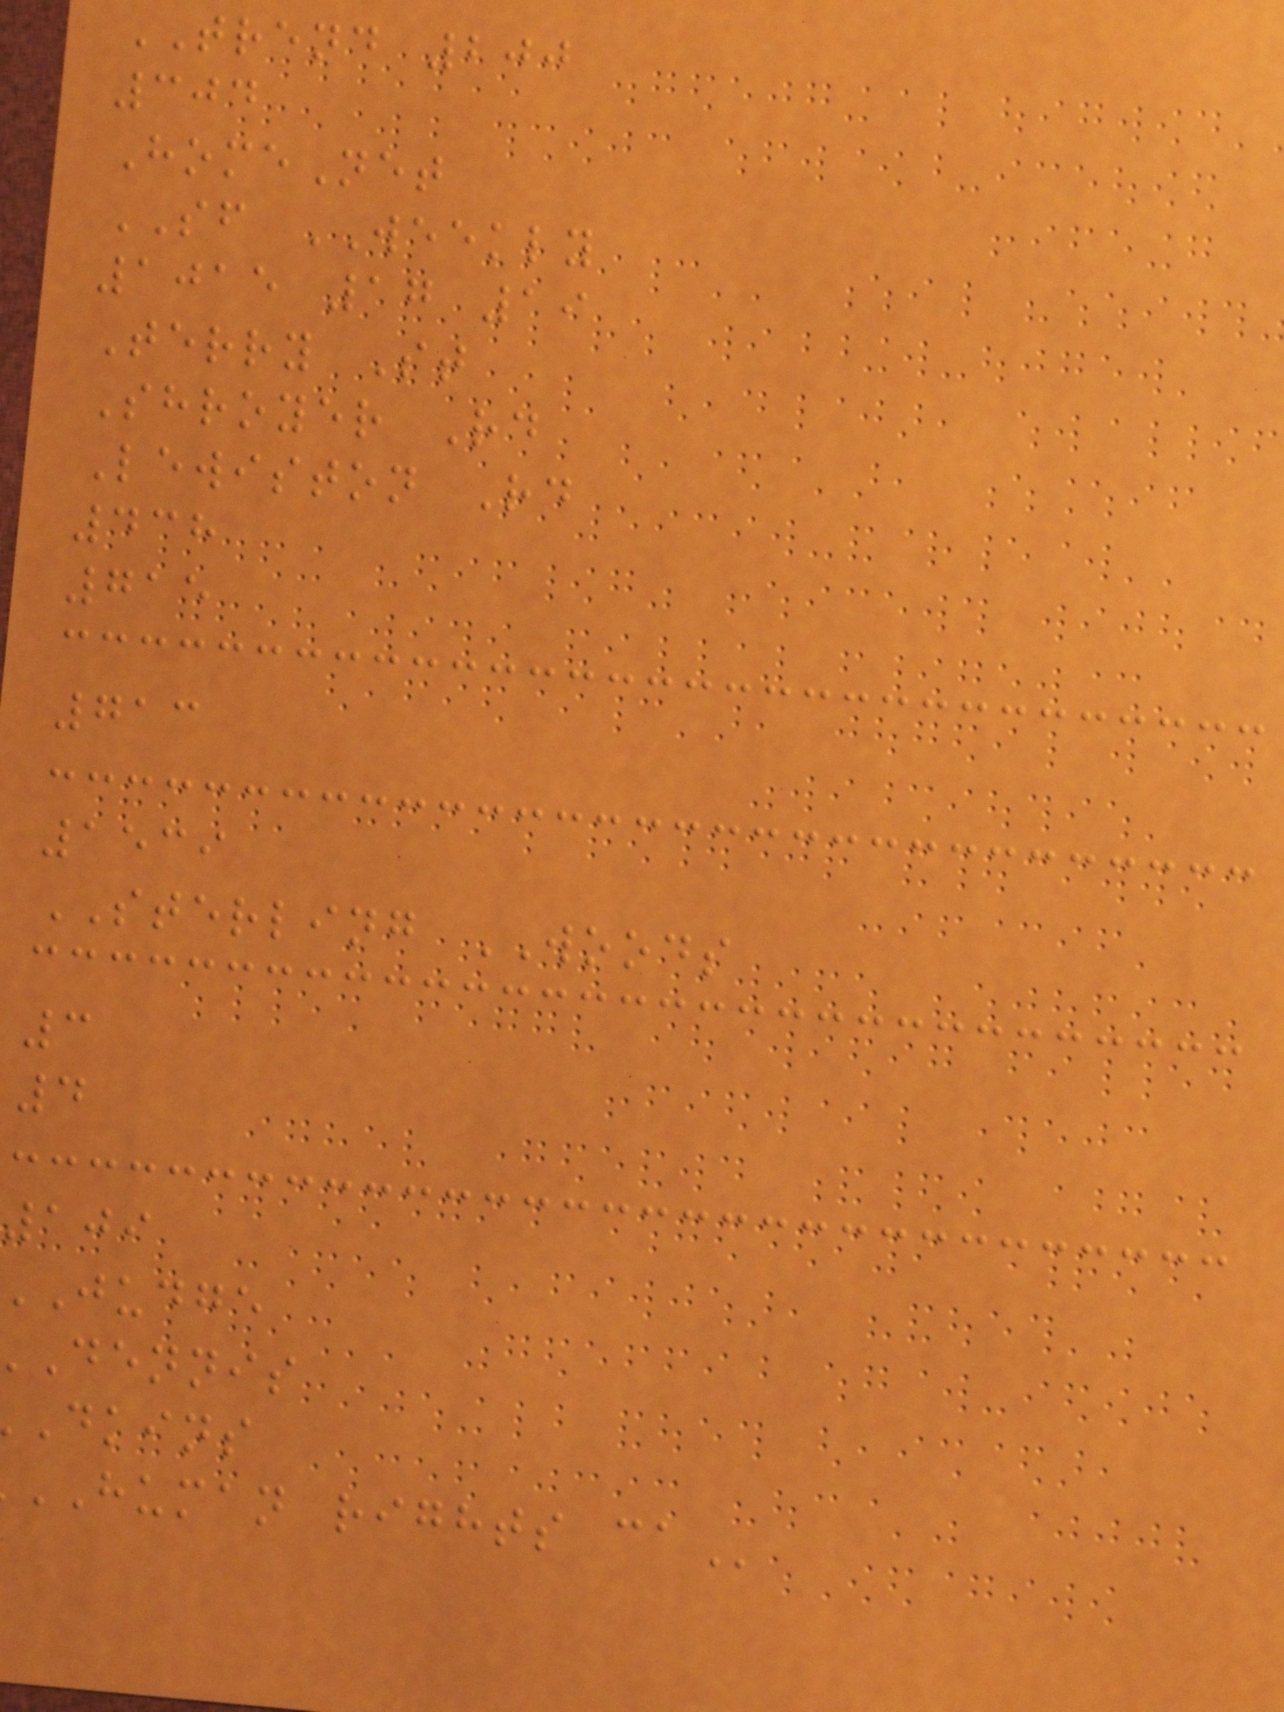TREND 200
304
HomeNet
SF WEEKLY
1015 17 19
Terry St
Shroyer Rd
Lewiston Rd
438
715
713
1539
STERLING WOODS
3
4
109
judge
dennis
dkins
HUMAN rights
